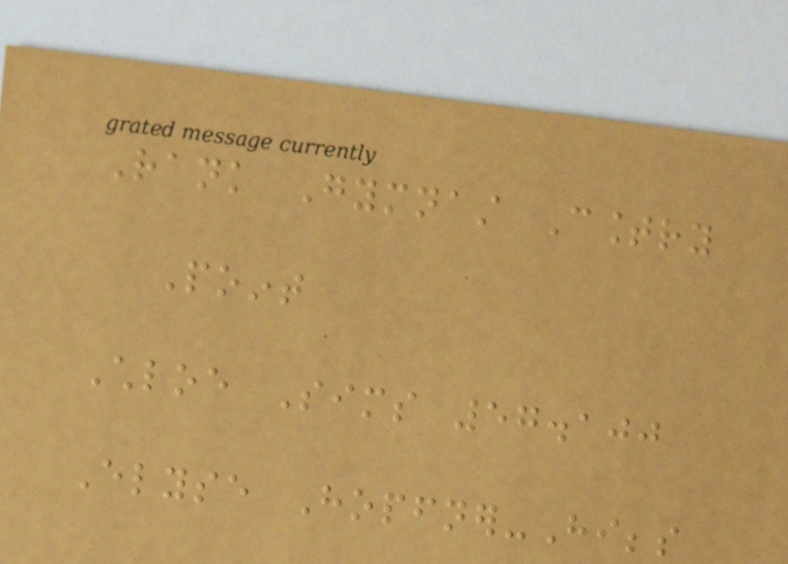Rank Gymnast Country
Point
Chloe Sims 57.100
Elyse Hopfner-Hibbs
